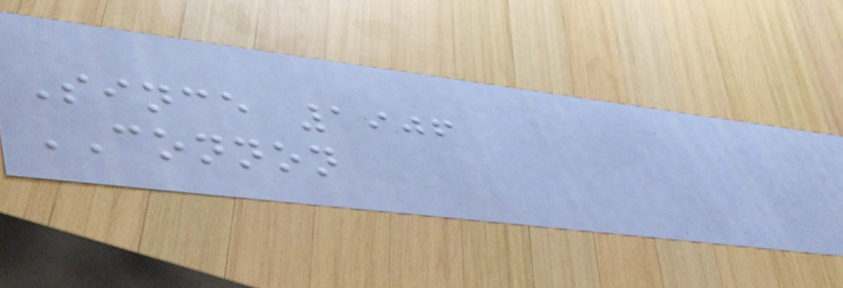Since 1906
CONNON
